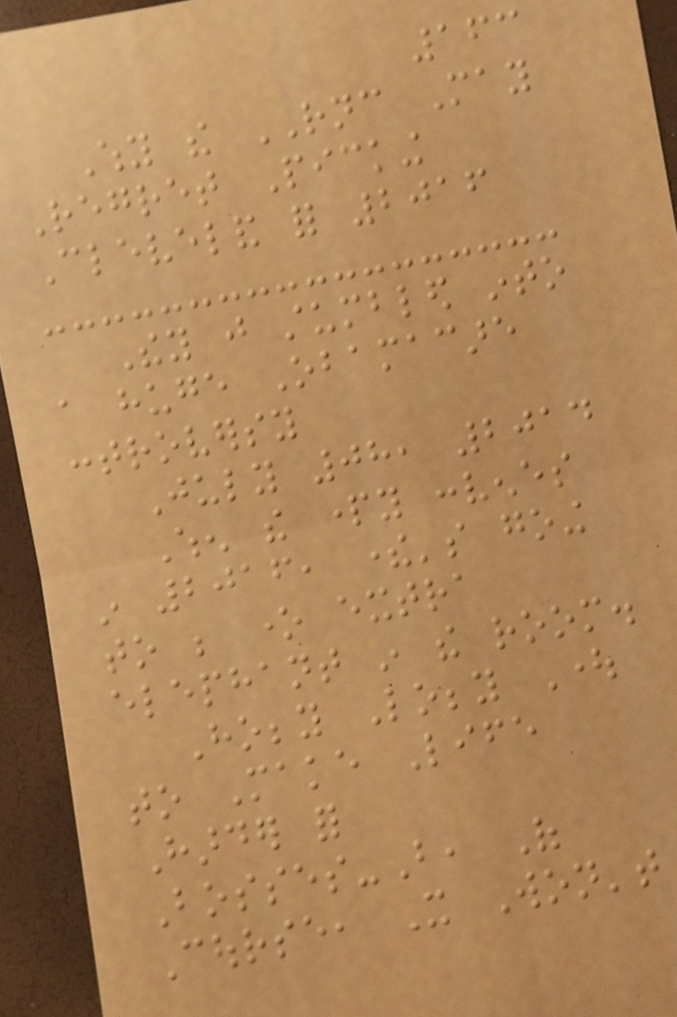163
Why the RNC May
Regret Picking
Cleveland for 2016
They just stumbled into
a huge Obamacare
controversy
July 08, 2014
When the party convenes
in 2016, there's going
to be one extra
elephant in the room.
Hobby Lobby Ought
to Make Life
Harder for
Bosses-But, Of
Course, It Won't
